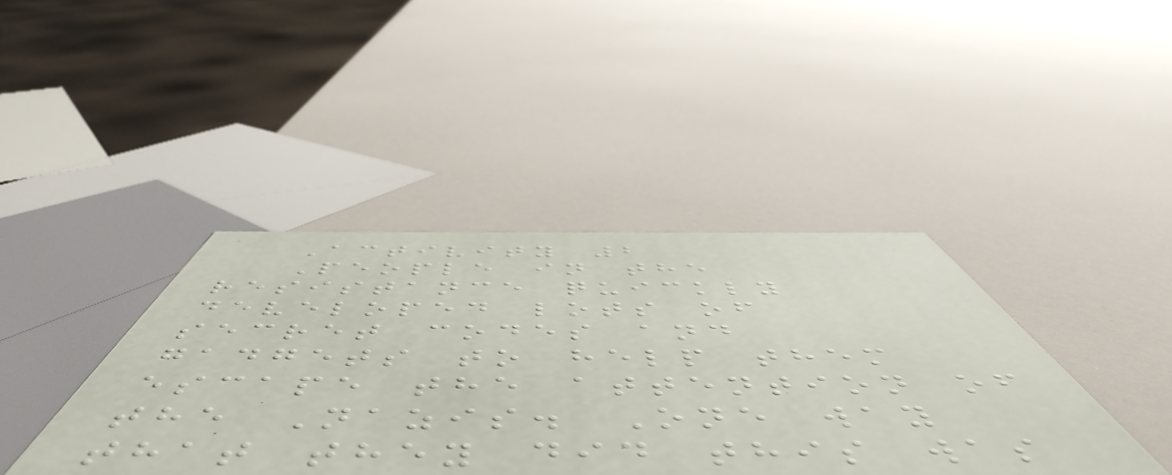Activity 2
People in the
resistance quickly
developed lots of
secret codes and
gadgets to help them
escape the attention of
the Nazis. One way
that they did this was
